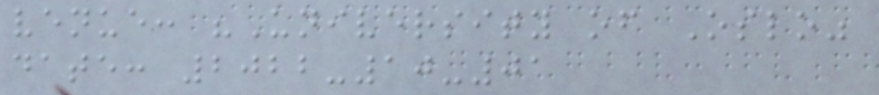venue: "University of Oslo"
date: 2022-10-01
